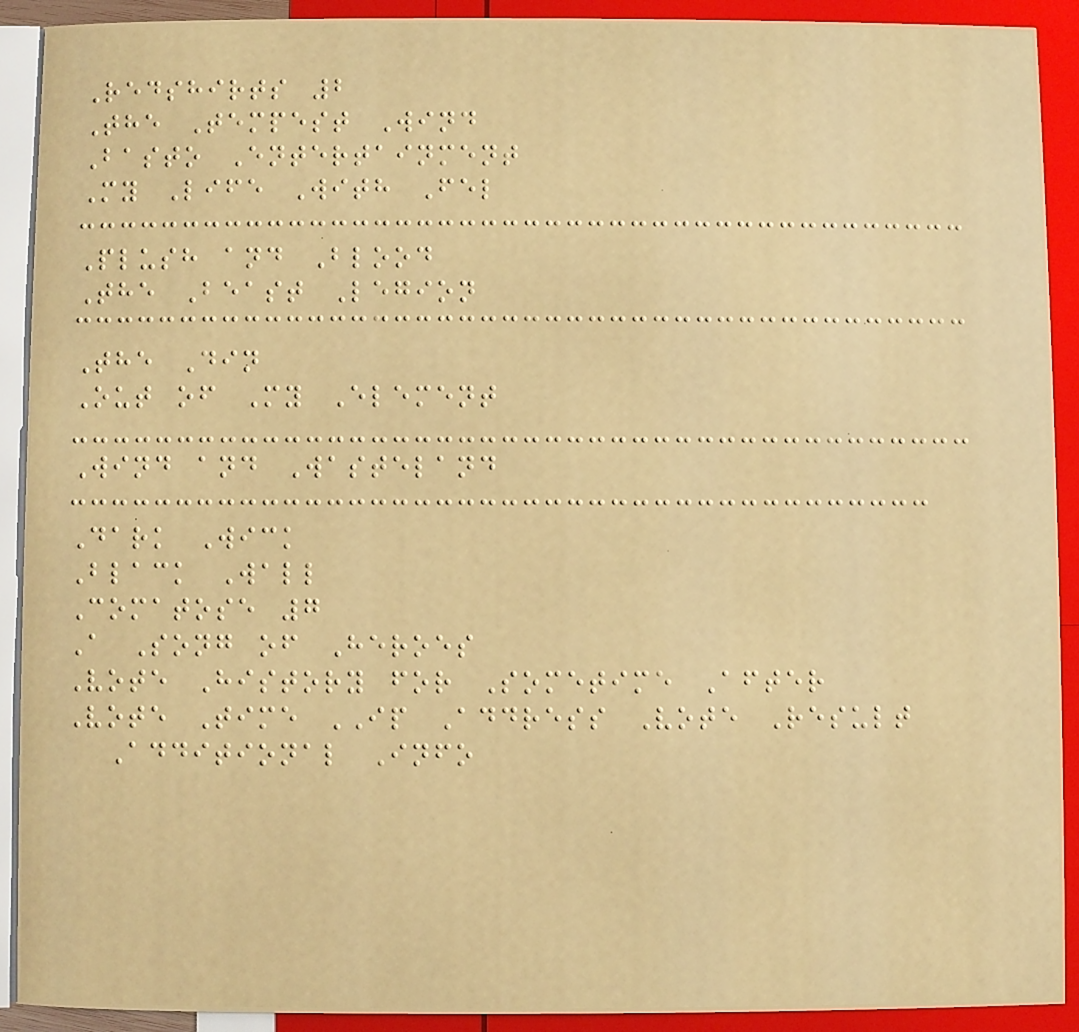Redshirts 2
The Tempest Wind
Basto Entertainment
My Life With Fel
Plush and Blood
The Beast Legion
The Din
Out of My Element
Wind and Wasteland
Dark Wick
Black Wall
Comatose 7
A Song of Heroes
Vote History for Sometime After
Vote Time IP Address Vote Result
Additional Info
